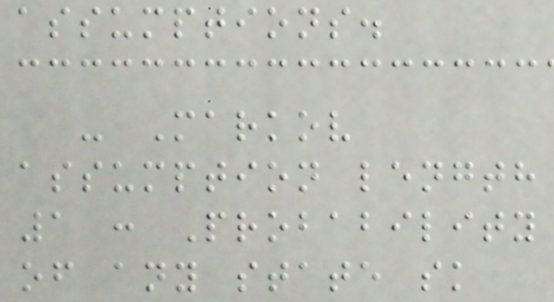assumptions.
- Markov
assumption length
1 : Probability
of any state sk
